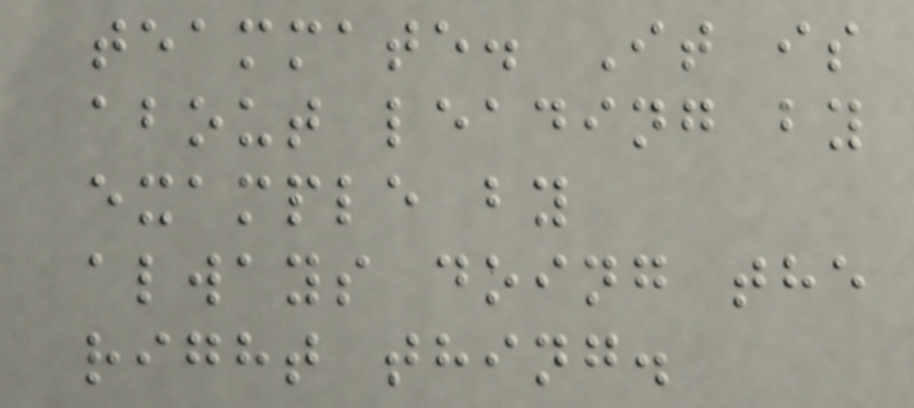teammate. It is
about leading by
example by
always doing the
right thing.
